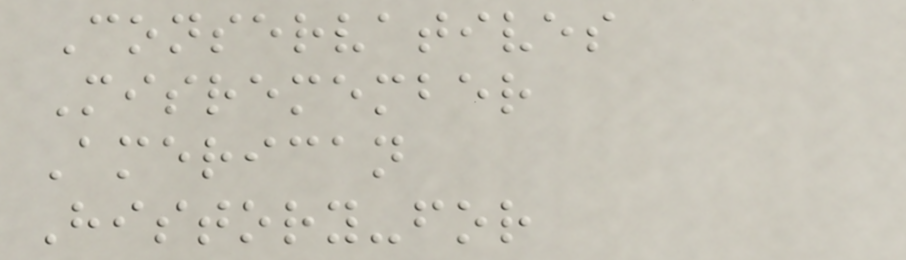Conservatives
Misremember
American
History-for
